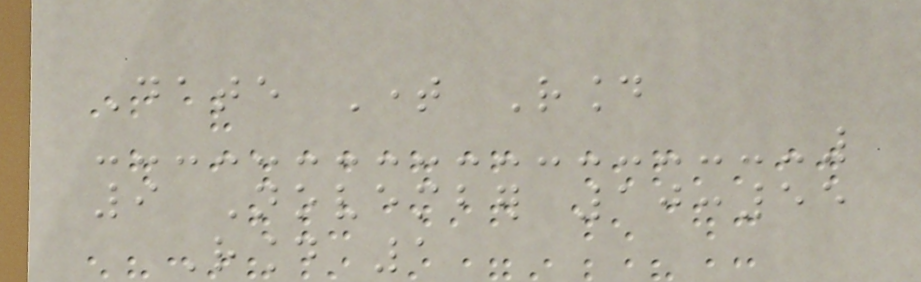Date Time Round
9 November 10:55
Round 1
